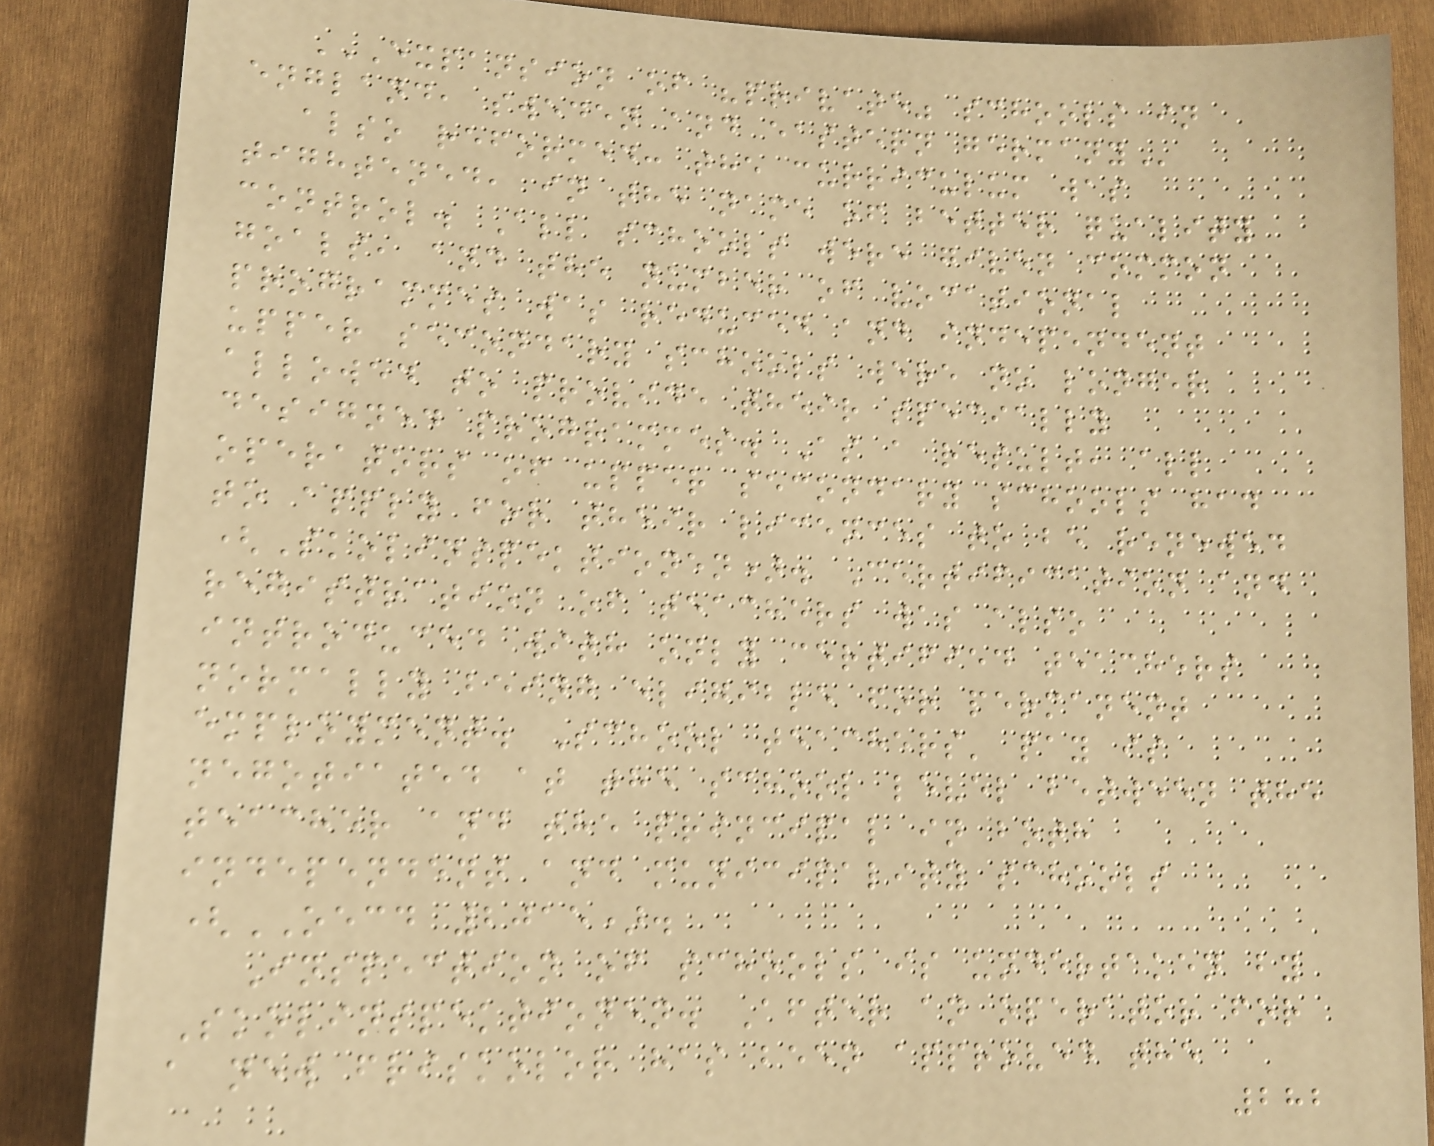EXPANSION OF "PRIVATE" SCHOOLS IN
ENGLAND, SWEDEN AND EASTERN GERMANY
also reformed: the curriculum was
tightened, in the name of better quality
control. All schools were given common
goals, and the number of vocational
programmes was reduced and independent
upper secondary schools were no longer
allowed to provide their specially
designed programmes. As a result, all
operators of upper secondary schools had
to apply for their licences to be renewed
(Skolinspektionen). Certification and
registration of teachers was also
introduced with only certified teachers
normally being eligible for permanent
employment. School teachers' pay is
negotiated at the school level between the
teacher and the principal in both
independent and municipality schools
(OECD 2015).
Inspection of schools is undertaken by
Skolinspektionen. After an operator for
a new friskolor has been approved the
282
